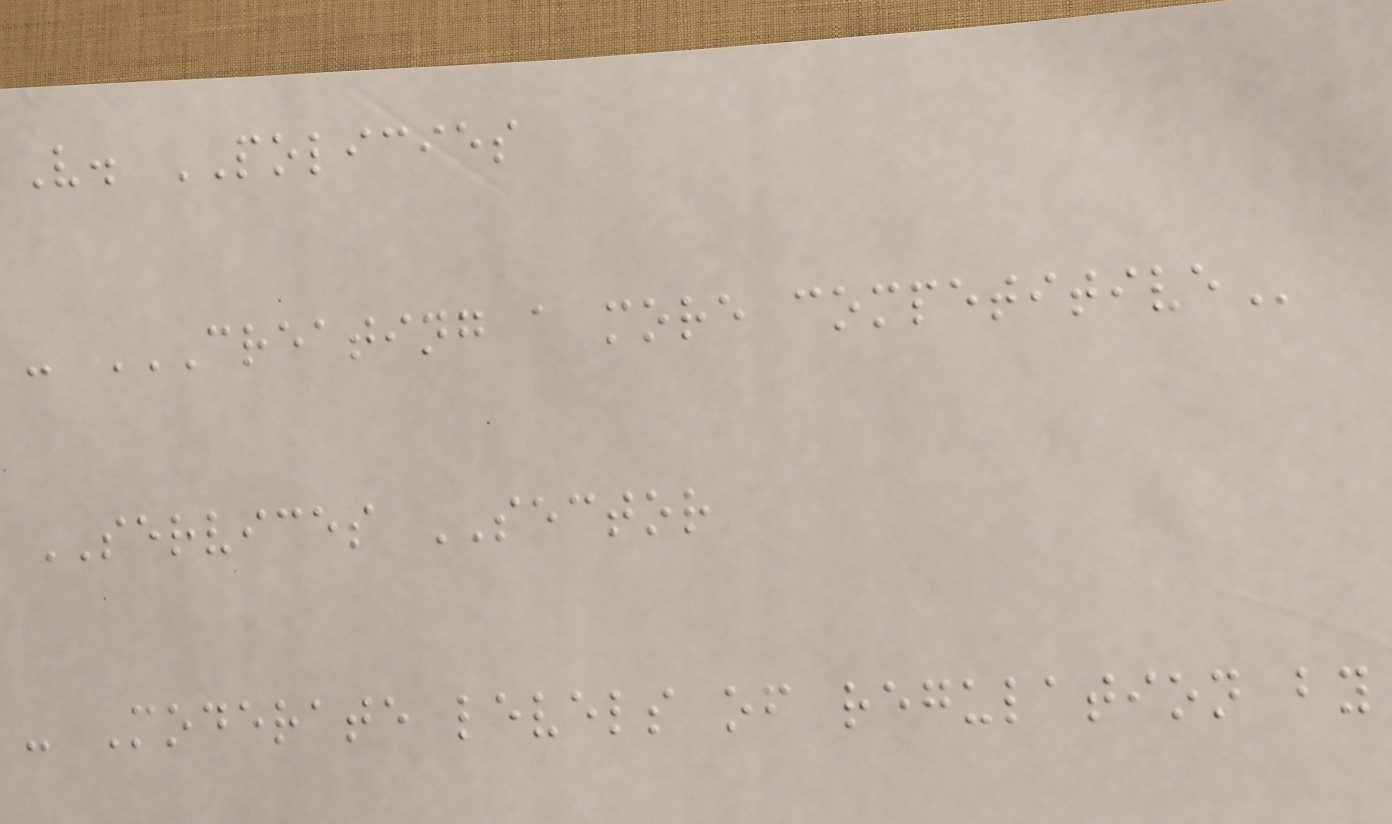V. POLICIES
- CREATING A MORE COMPETITIVE
SERVICES SECTOR
- Moderate levels of regulation by
